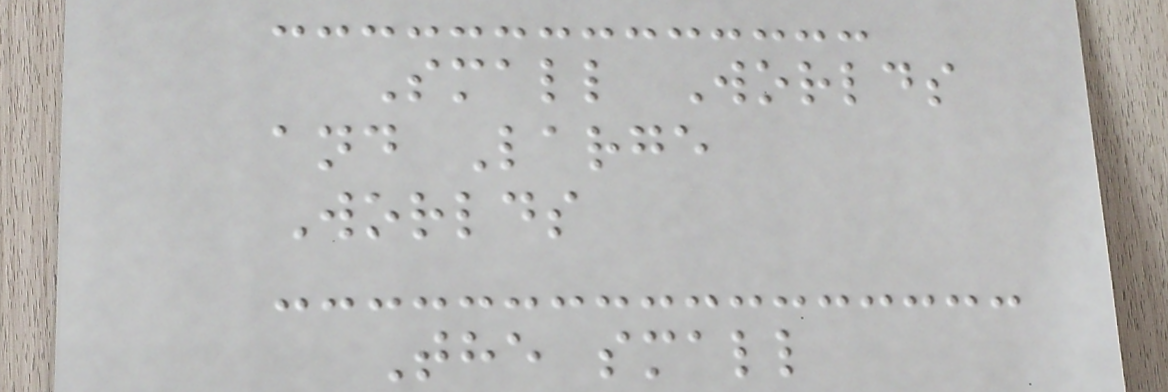Small Worlds
and Large
Worlds
The small
